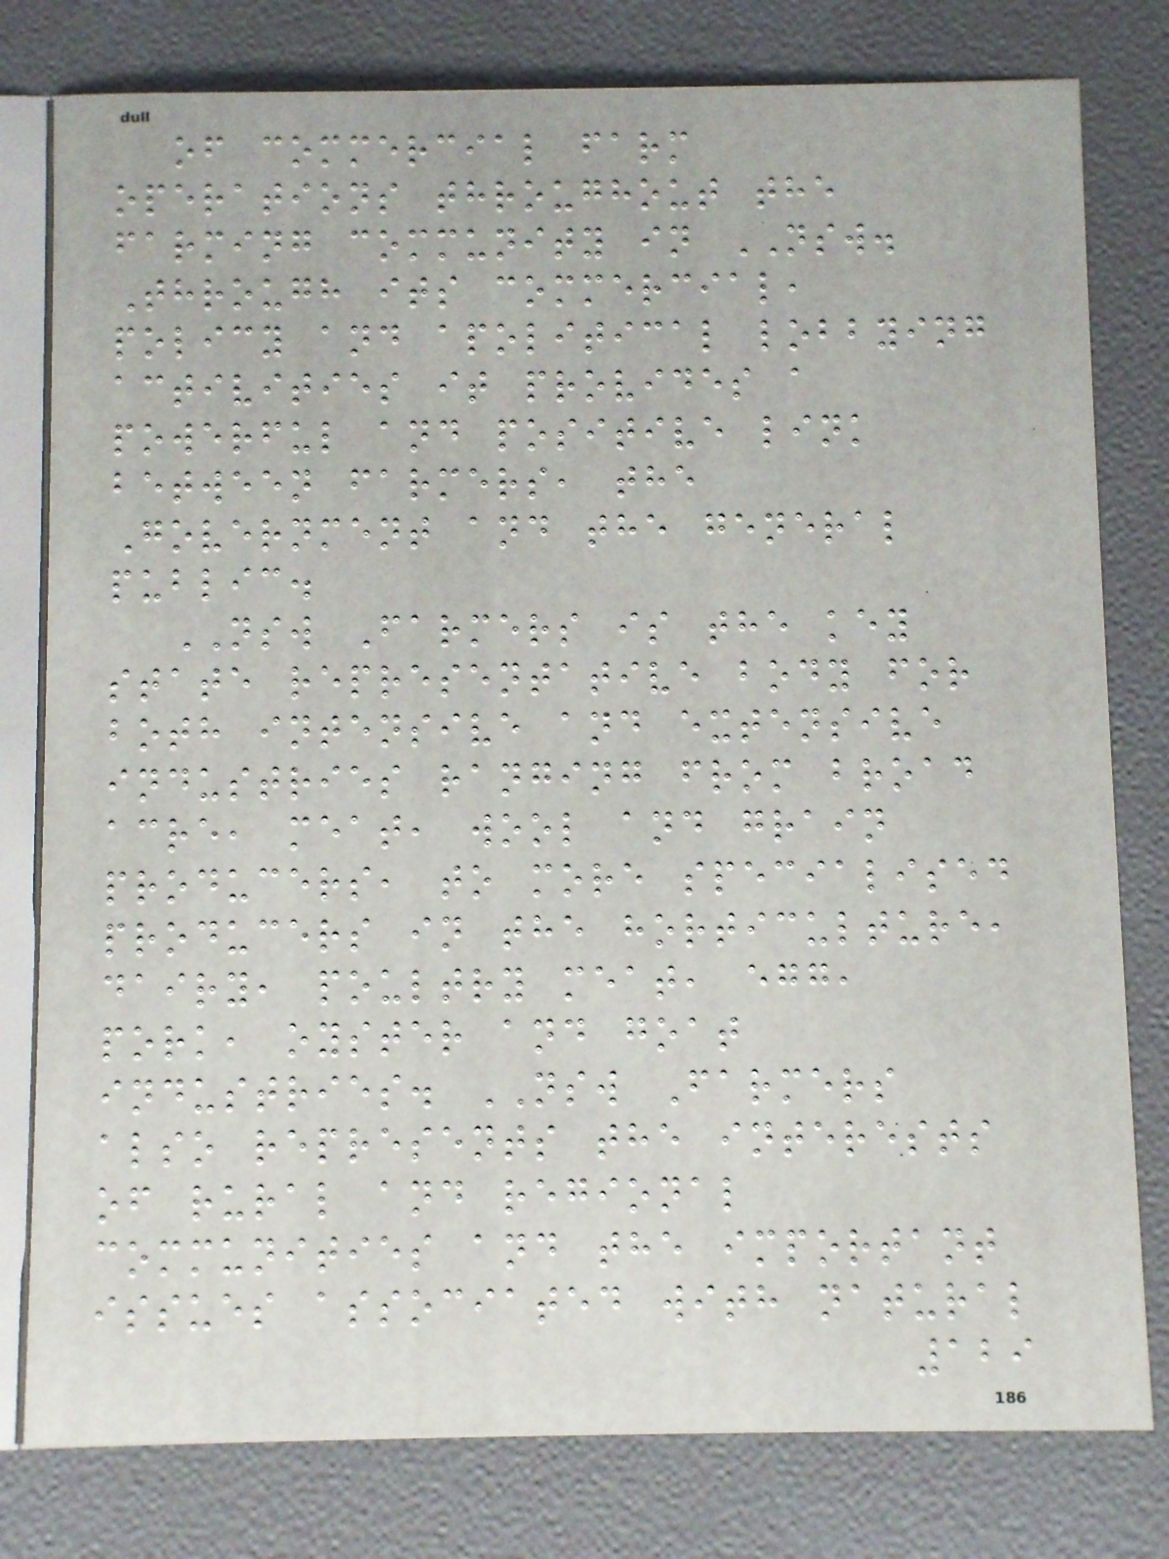of commercial farm
operations throughout the
farming community in NSW.
Through its commercial,
policy and apolitical lobbying
activities it provides a
powerful and positive link
between farmers, the
Government and the general
public.
NSW Farmers is the key
state representative body for
both intensive and extensive
industries ranging from broad
acre, meat, wool and grain
producers, to more specialised
producers in the horticulture,
dairy, poultry meat, egg,
pork, oyster and goat
industries. NSW Farmers
also represents the interests
of rural and regional
communities and the important
issues associated with natural
129
